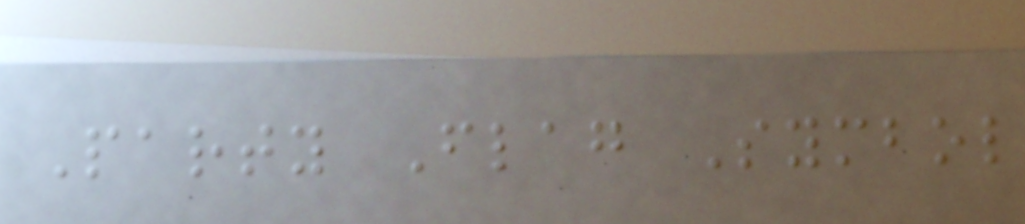Party Flag Symbol
